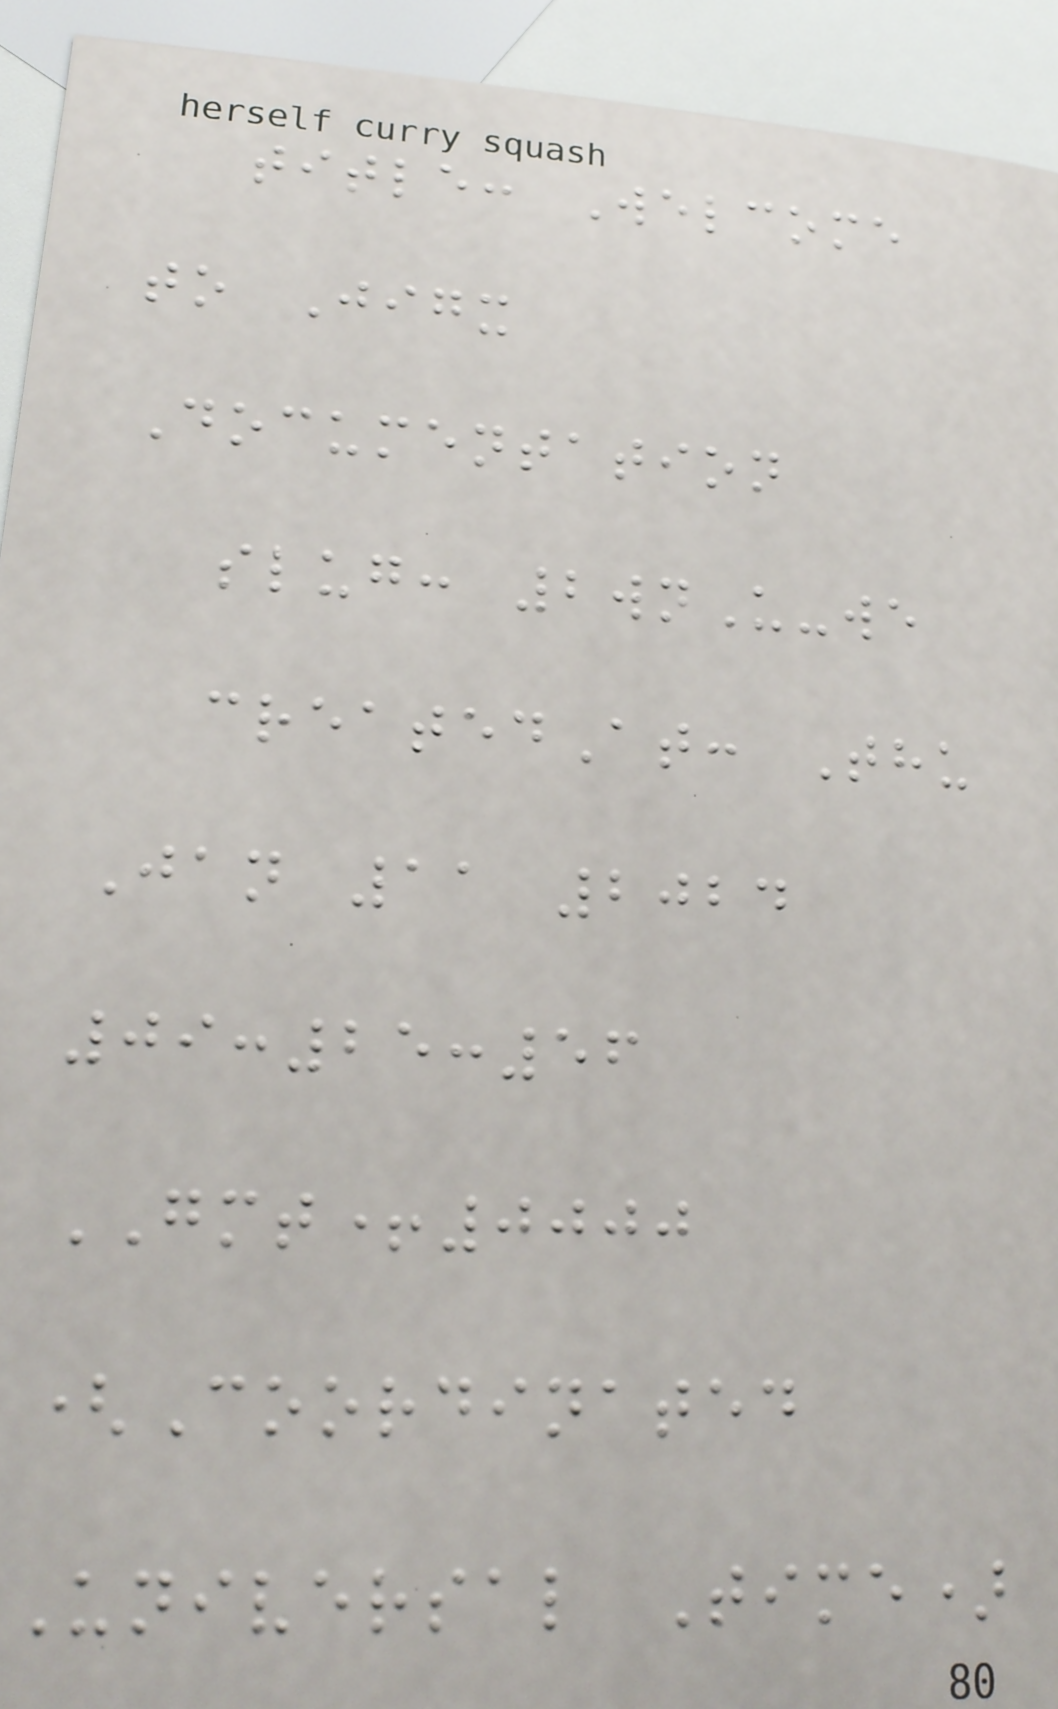title: Welcome
to Jigx
Documentation
slug: 2wnU-we
createdAt: Thu
Jan 11 2024
09:25:56
GMT+0000
(Coordinated
Universal Time)
